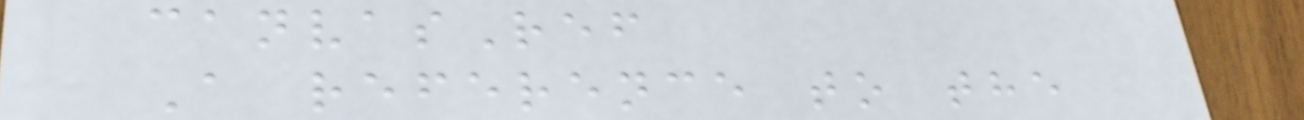canvasRef
A reference to the
